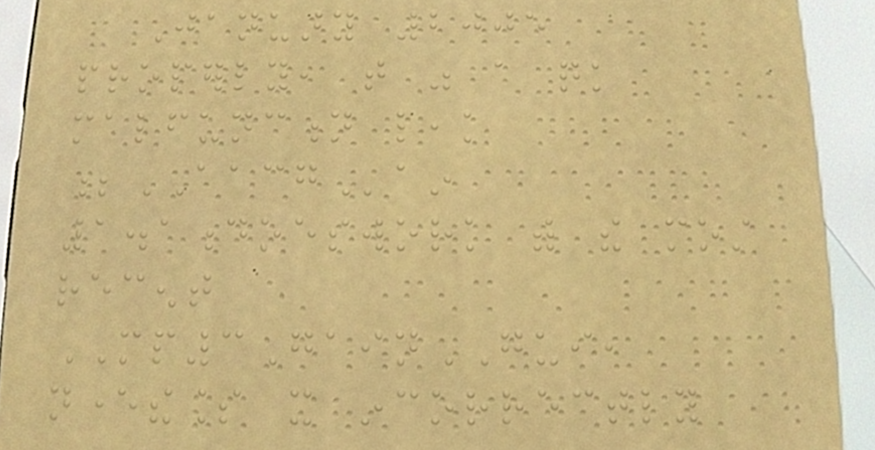January 2005
properly, that was a quick
malfunction leak
;AACGain
1.1doeswork with the most
recent
MP3GainGUI,
nevertheless it incorrectly
